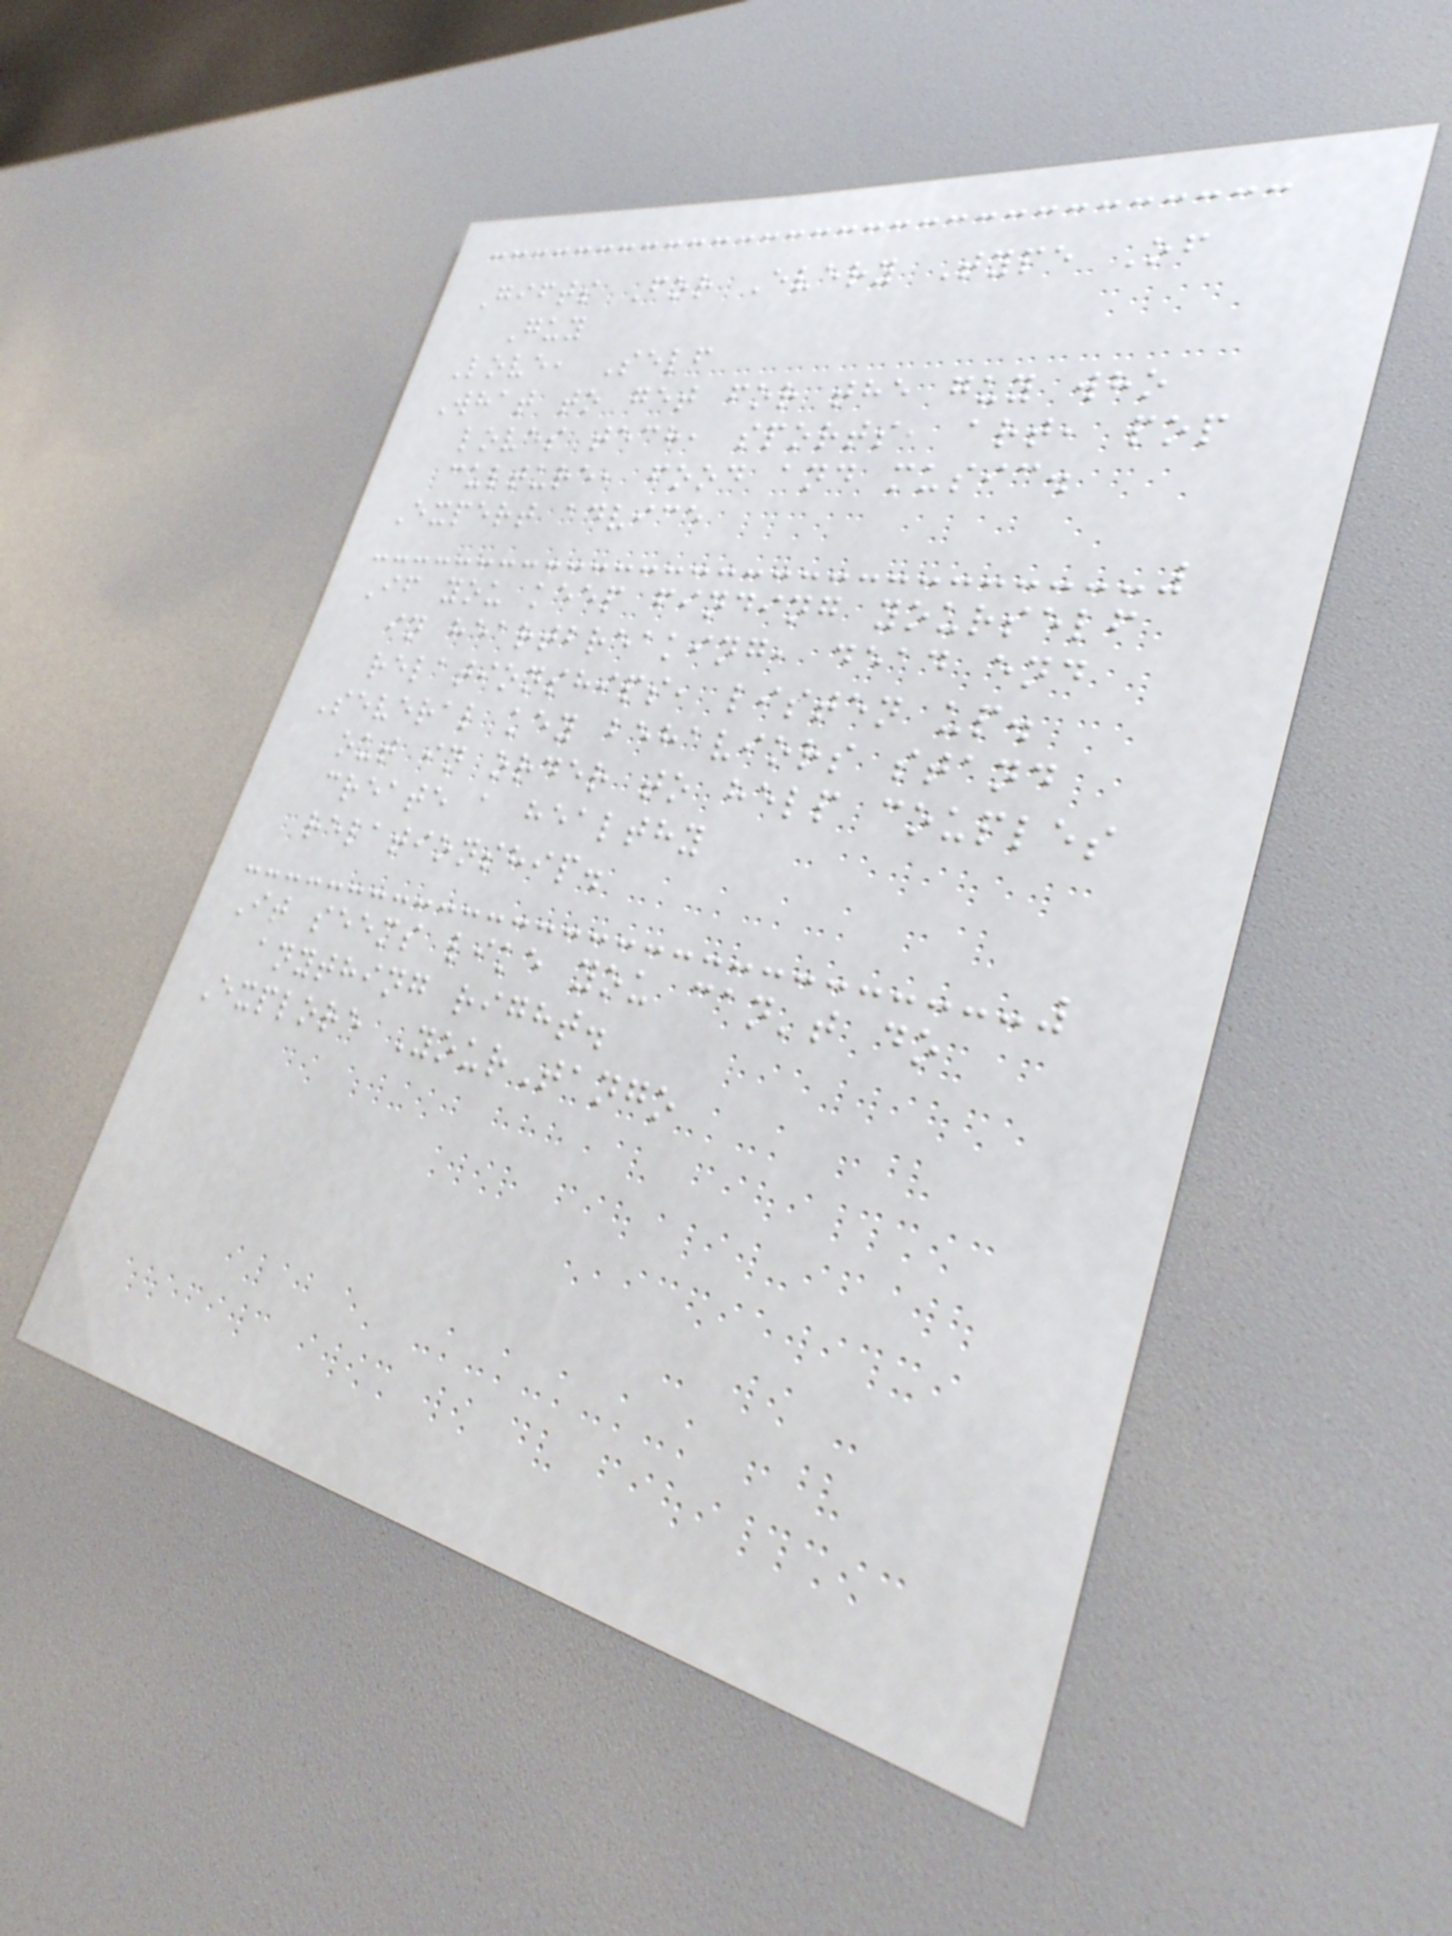Gifts For Every Type Of
Guy
Love, Self
What to get for the guy who
loves tech, sports, art, pop
culture, food and music.
Expert advice
If you keep finding yourself
in heartbreaking, dead end
relationships, listen up.
Several key behaviors stand
out in order to help couples
create a healthy
relationship.
It seems like you can't do
anything right.
Explore YourTango
